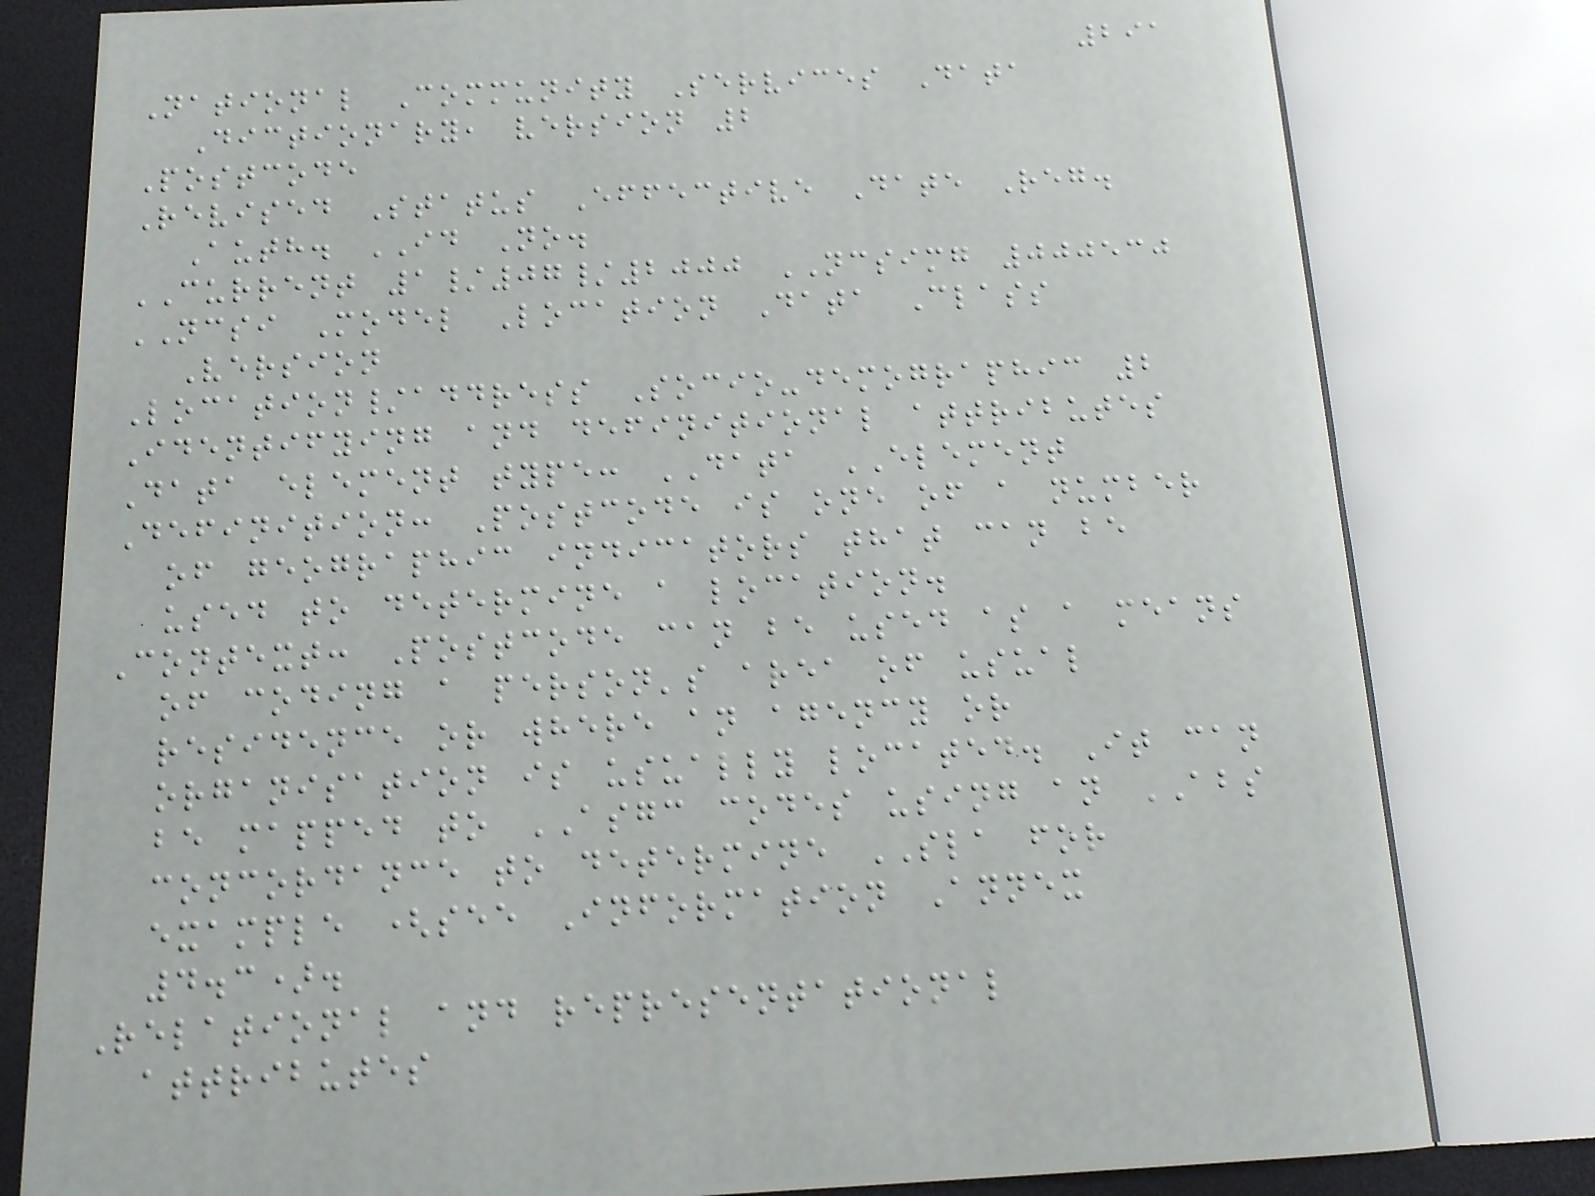291
National Community Services Data
Dictionary, version 2
Postcode
Revised Status Effective Date Reg.
Auth. ID No.
CURRENT 1/07/2000 NCSIMG 000530
NCSI Model Location Data Class
Version
Location/address Socio-demographic 2
Identifying and definitional attributes
Data element type: DATA ELEMENT
Definition: Postcode is one of a number
of geographic indicators that can be
used to determine a location.
Context: Postcode can be used as a means
of coding a person's area of usual
residence or where an agency or
organisation is usually located. It can
be mapped to ASGC codes using an ABS
concordance to determine SLA for
example (see Information Annex
4.3).
Relational and representational
attributes
